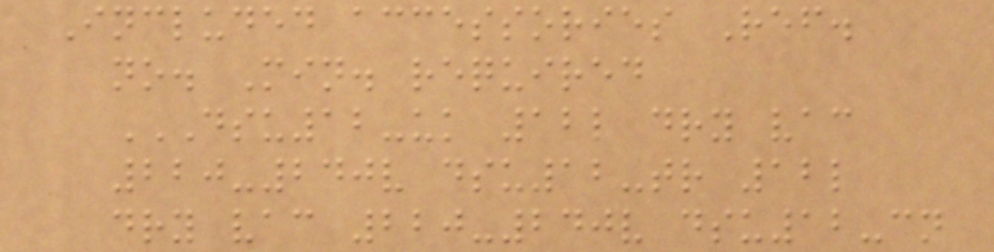Included accessories Ref.
no. Min. required
DSU12-UK 12L DRY VAC
220-240V DSU12-TR 12L
DRY VAC 220-240V DSU12-CN
